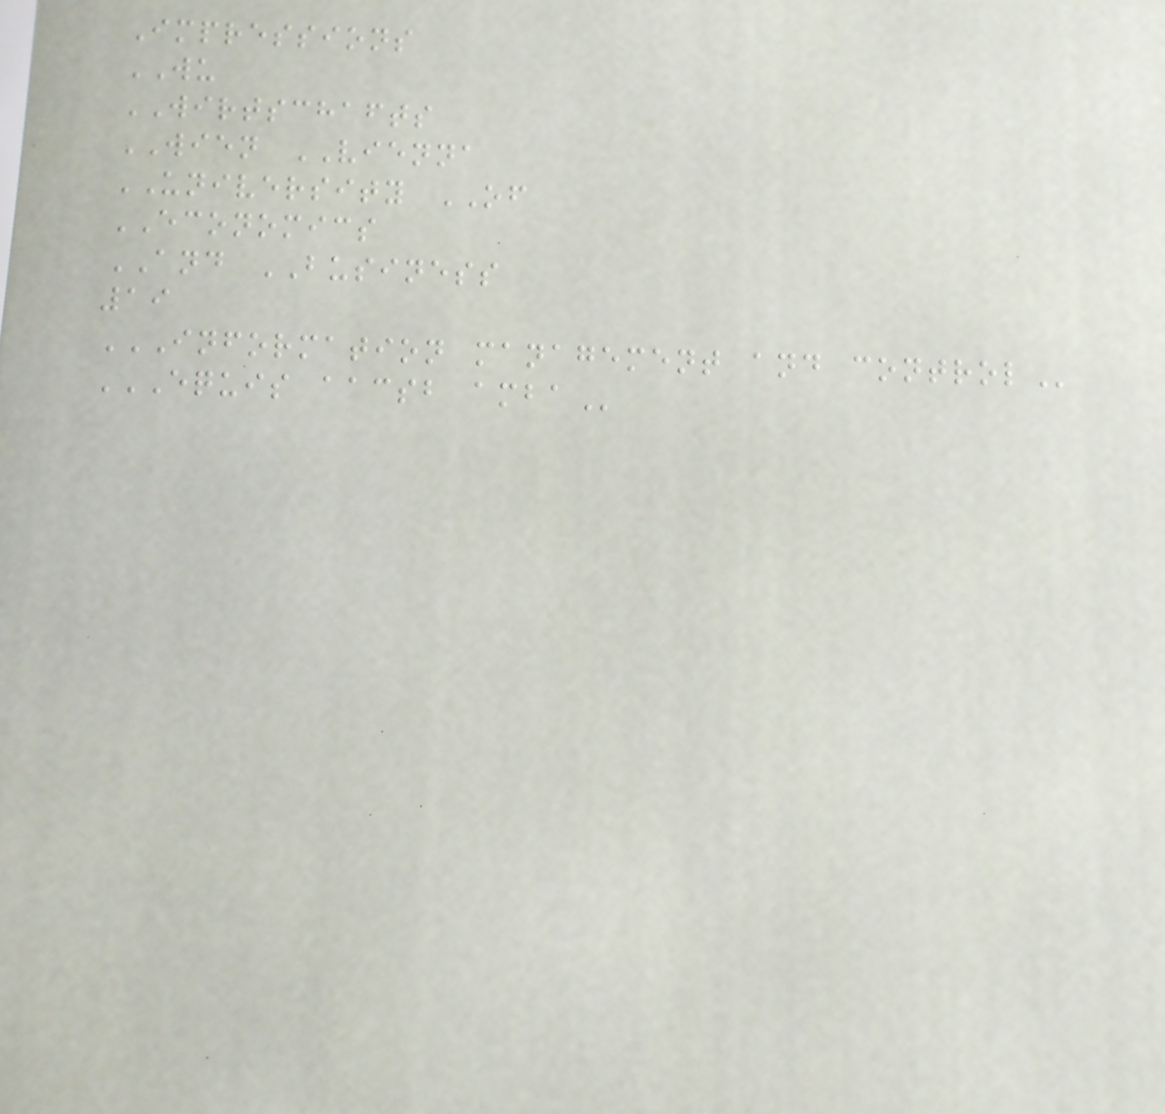Impressions
WU
WIRTSCHAFTS
WIEN VIENNA
UNIVERSITY OF
ECONOMICS
AND BUSINESS
19
INFORMATION MANAGEMENT AND CONTROL
EQUIS AACSB AMBA
